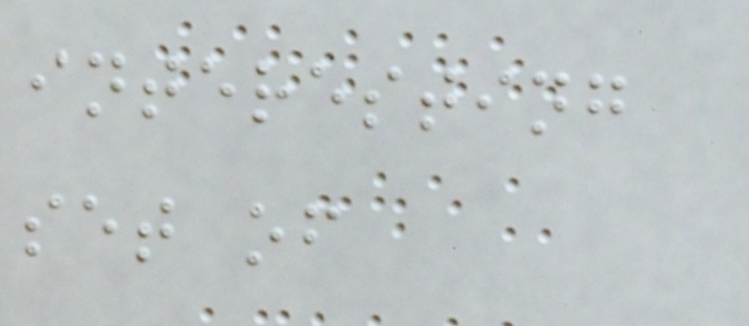interesting
set of
